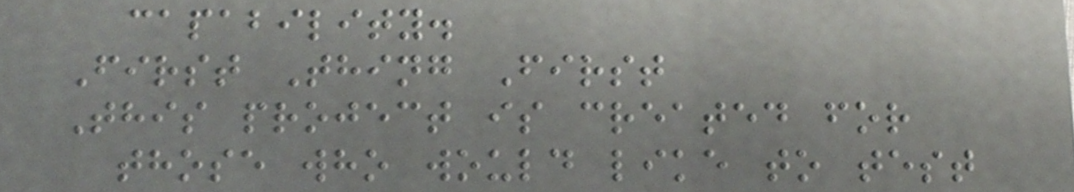capability.
First Thing First
This project is created for
those who would like to test
